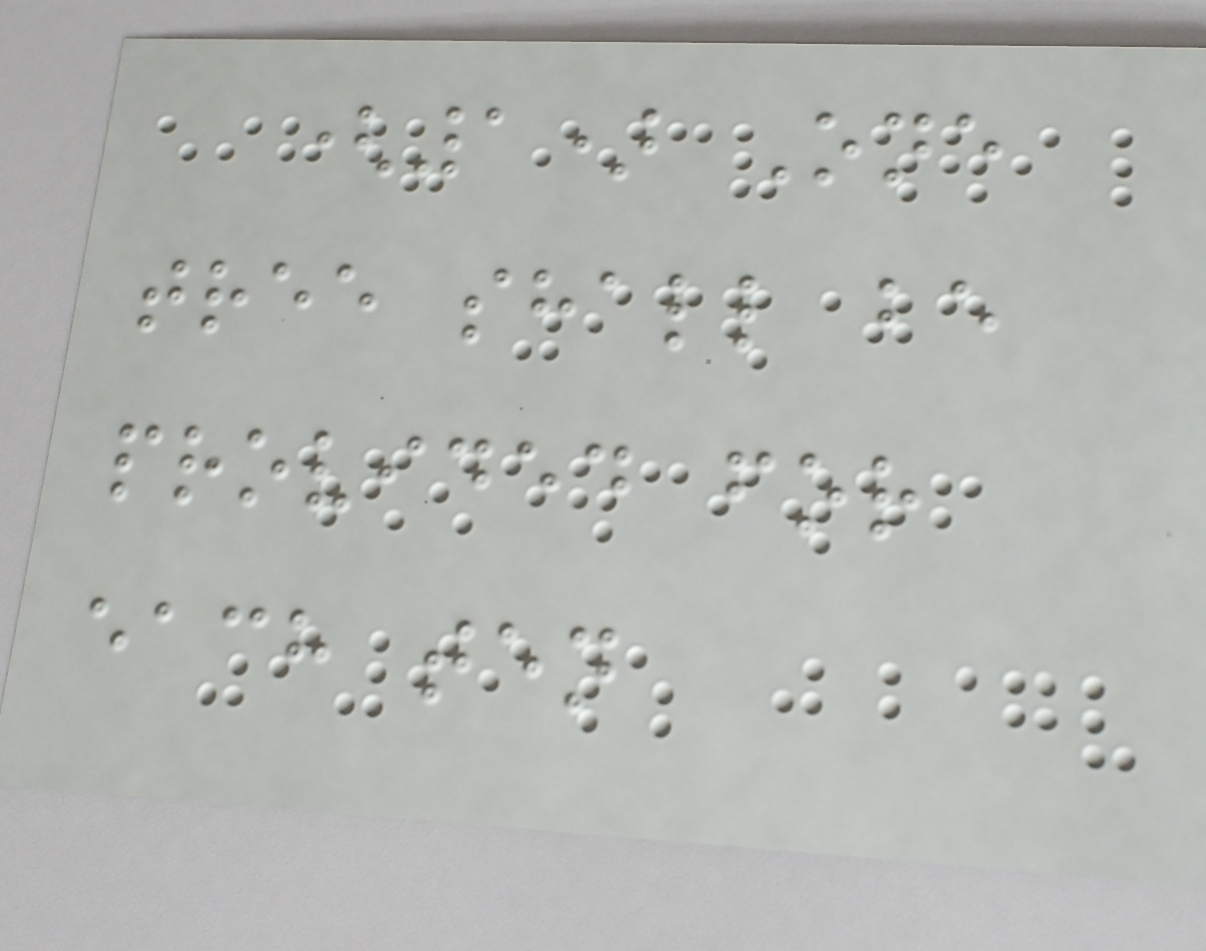(1) One
tree shall be
provided for
each ten
